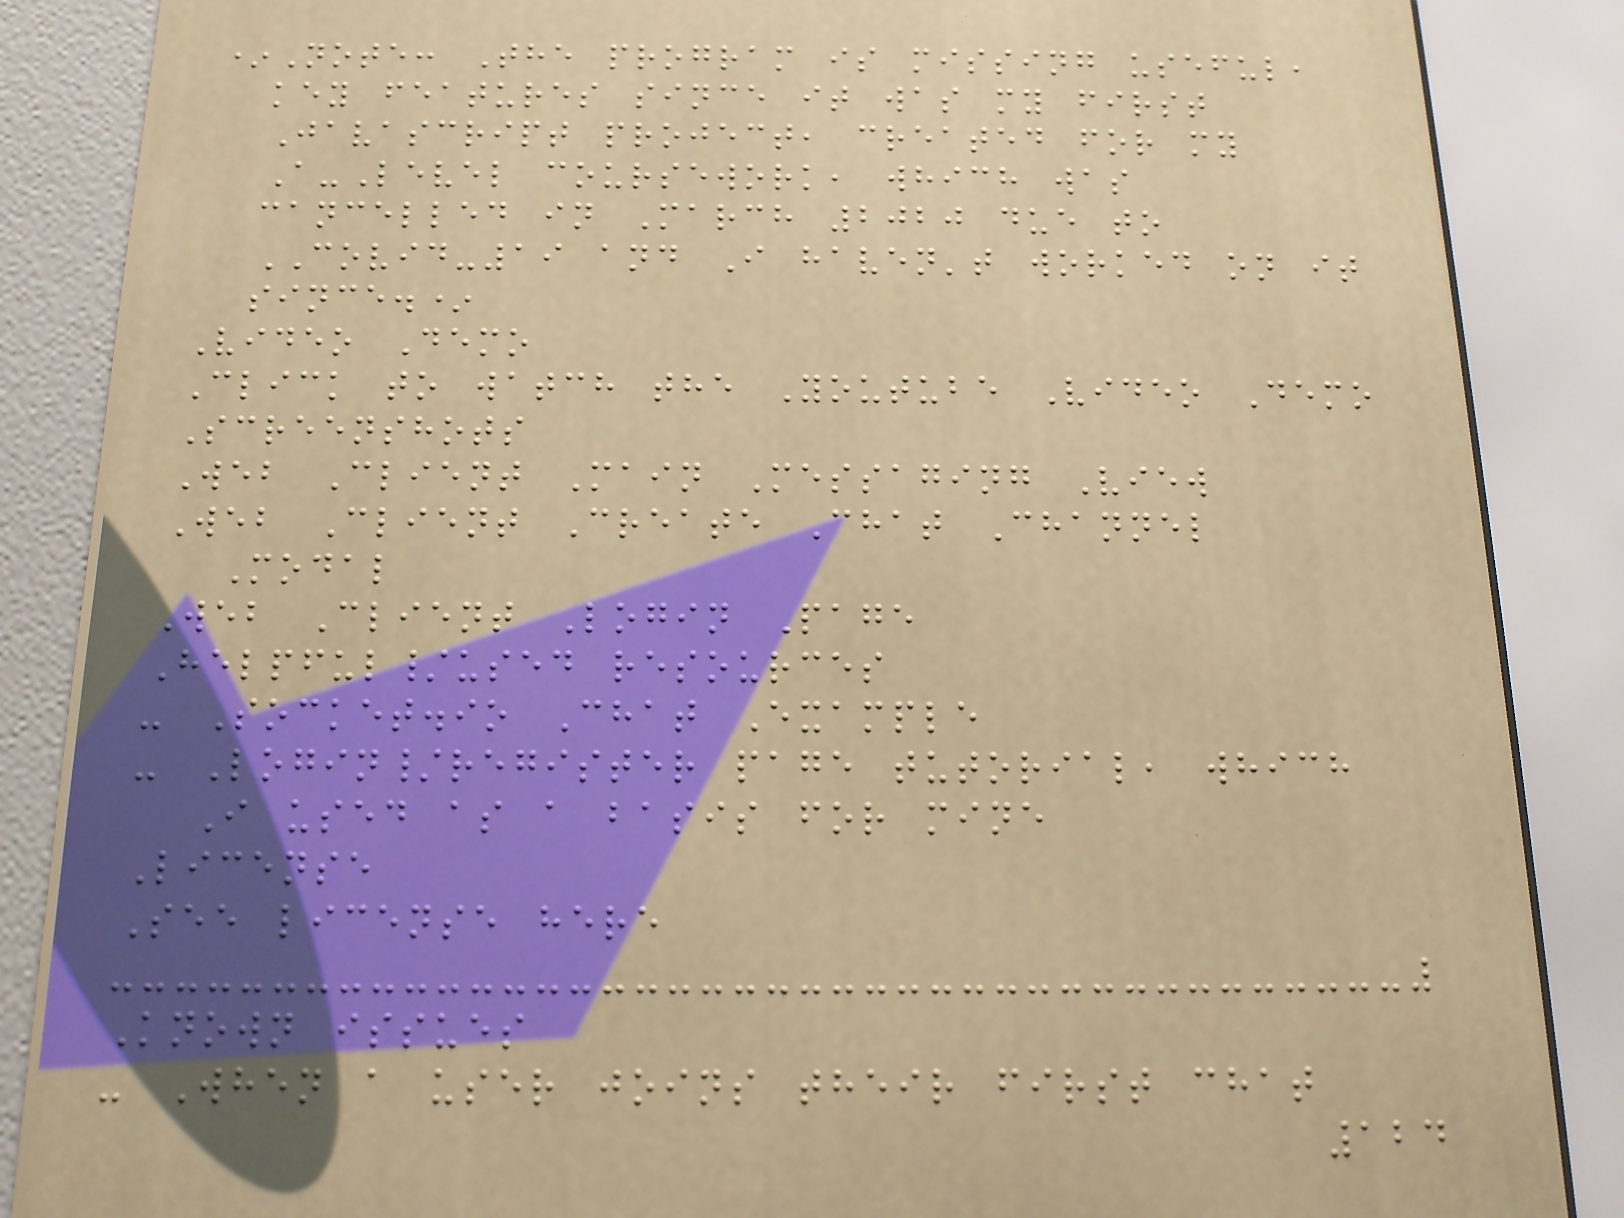*Note: The program is missing useful,
key features since it was my first
Javascript project, created for my
A-Level coursework, which was
cancelled in March 2020 due to
COVID-19 and I haven't worked on it
since.*
Video Demo
Click to watch the Youtube Video Demo
Screenshots
Web Client Main Messaging View
Web Client Create Chat Channel
Modal
Web Client Login Page
Helpful/used resources
- Socket.io Chat Example
- Login/register page tutorial, which
I used as a basis for mine
License
See license here
Known issues
- When a user joins their first chat
124
